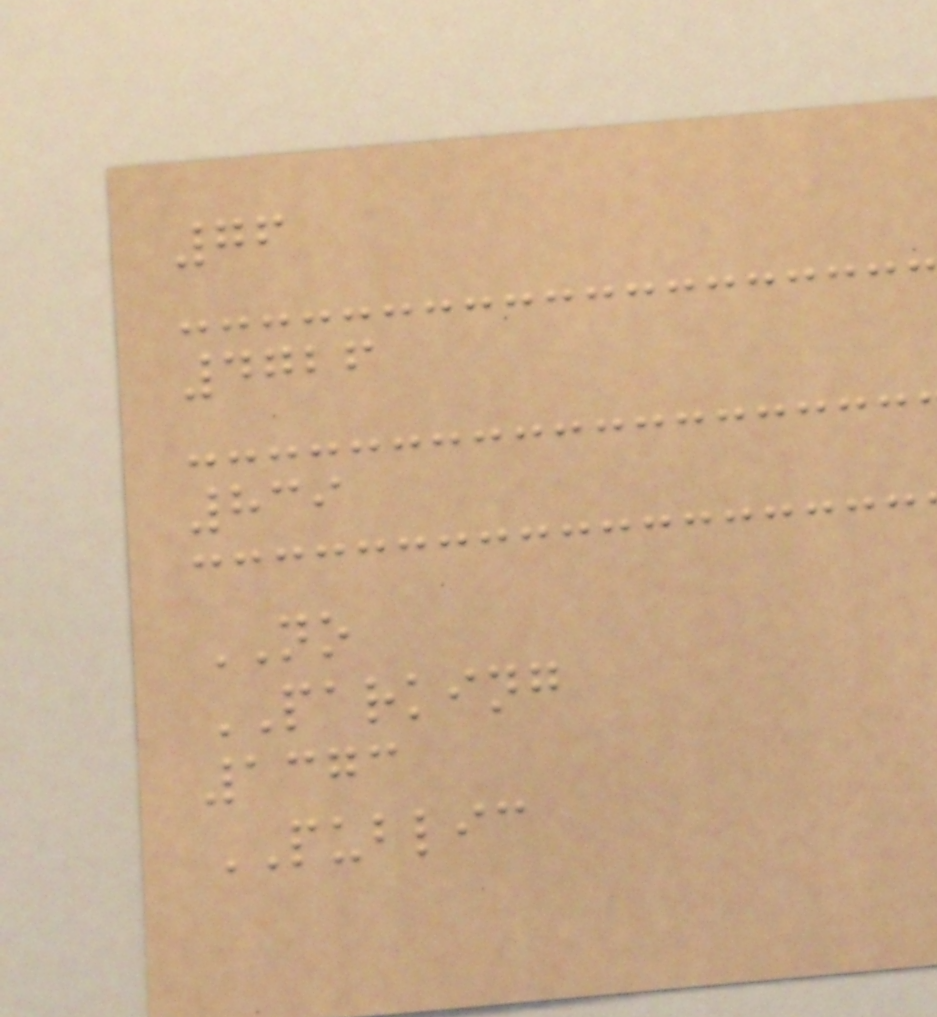76
4726
839
NO
PARKING
1373
PUBLIC
